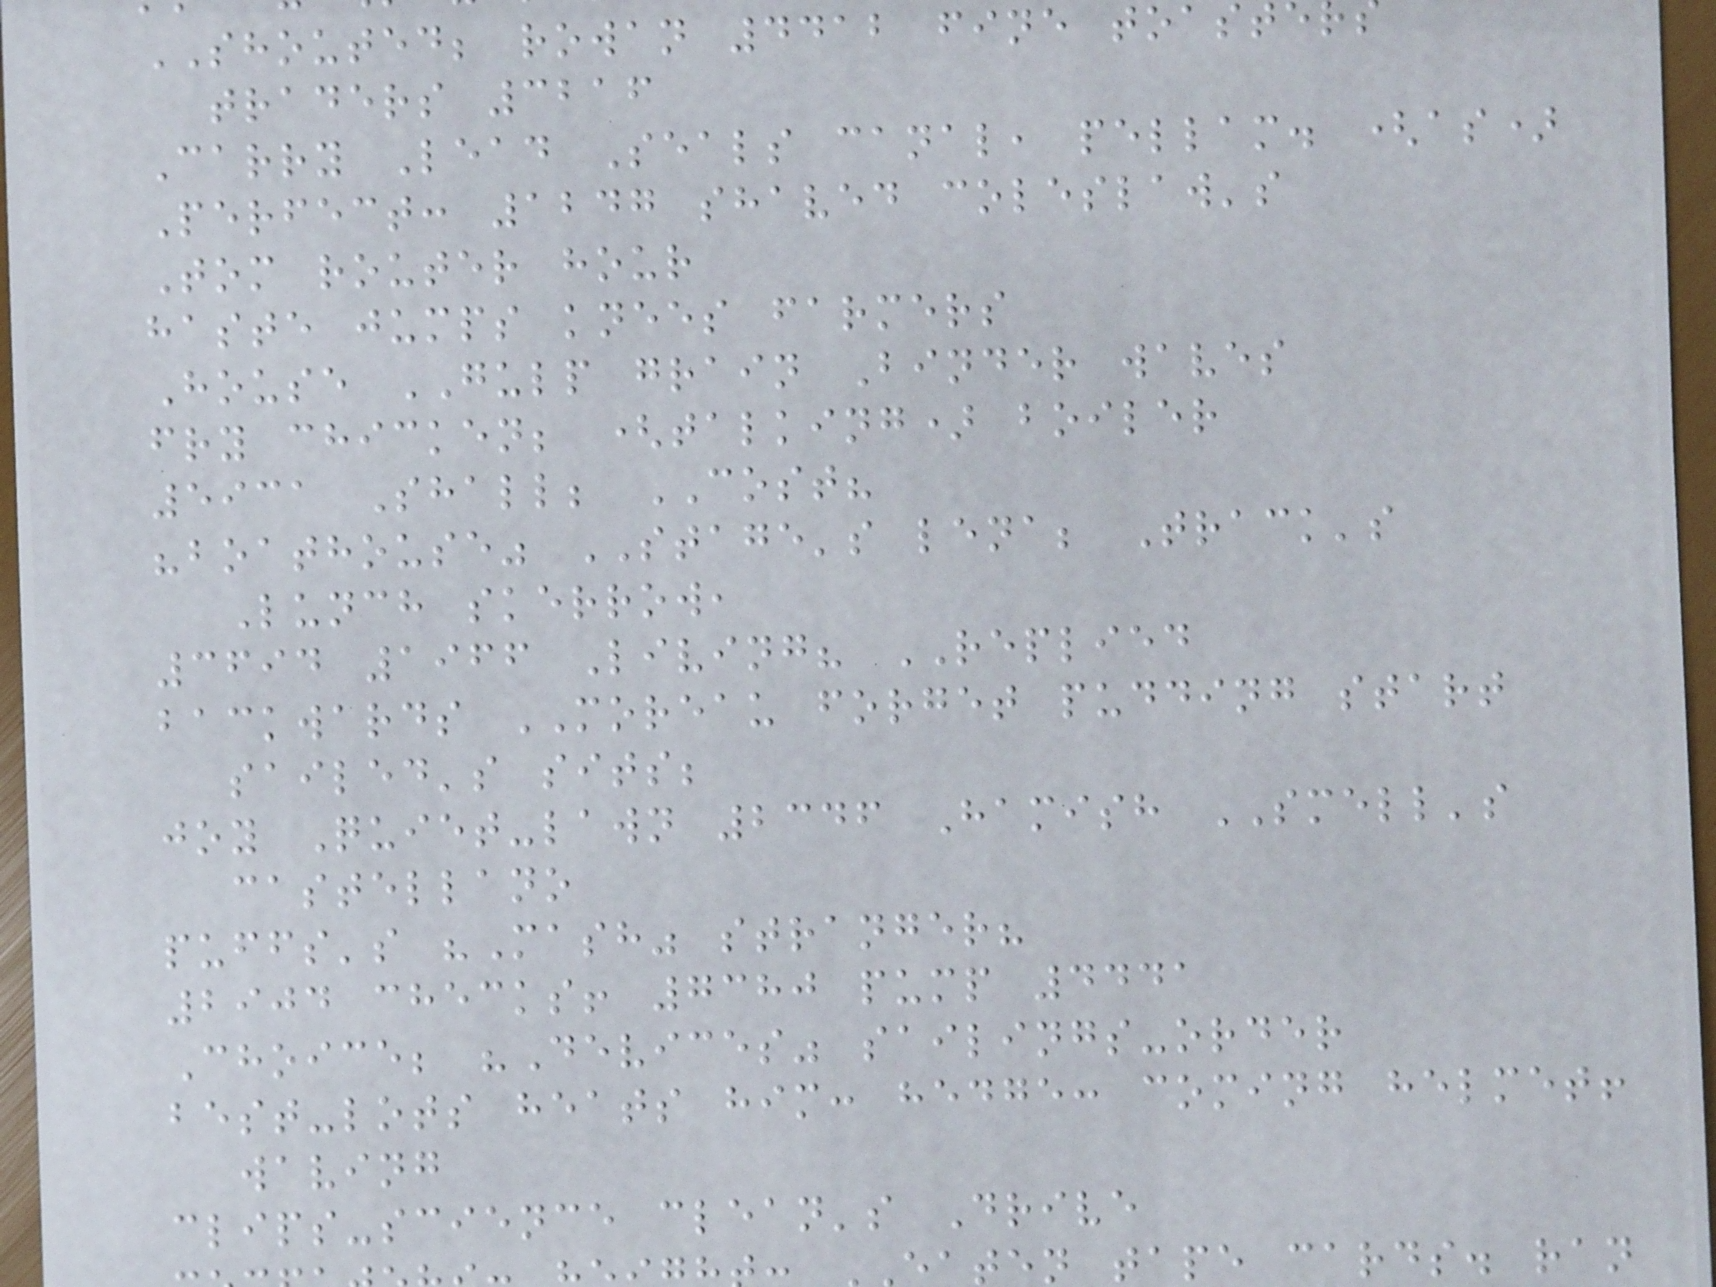SHOUTED; rowan 4412 fine toast
traders 3216
Carry Lead Seals canal, pellam. (as)
Perfect: 1247 shaved coleslaw's
Tom router hour
haste jumps knees farmers
House GULP grain Binder waves
fry chicken; (talking) boiler
5931 Shall; COST?
"boathouse" STAGE's lena; Track's
Lunch skerrow,
3694 1966 Living? REPLIED
backwards MOREAU forget pudding start
sailed's sits;
joy Quiet-lawn 2346 Hamish SMELL's
castellano
puffs's "Mash" stranger?
2904 checks! 7380 pump 4441
Choice; "Devices" sailings-order
best-lots heats him: hedge: coming helmet!
waving
clips-science clean's Drive
aten tape cards. ran
